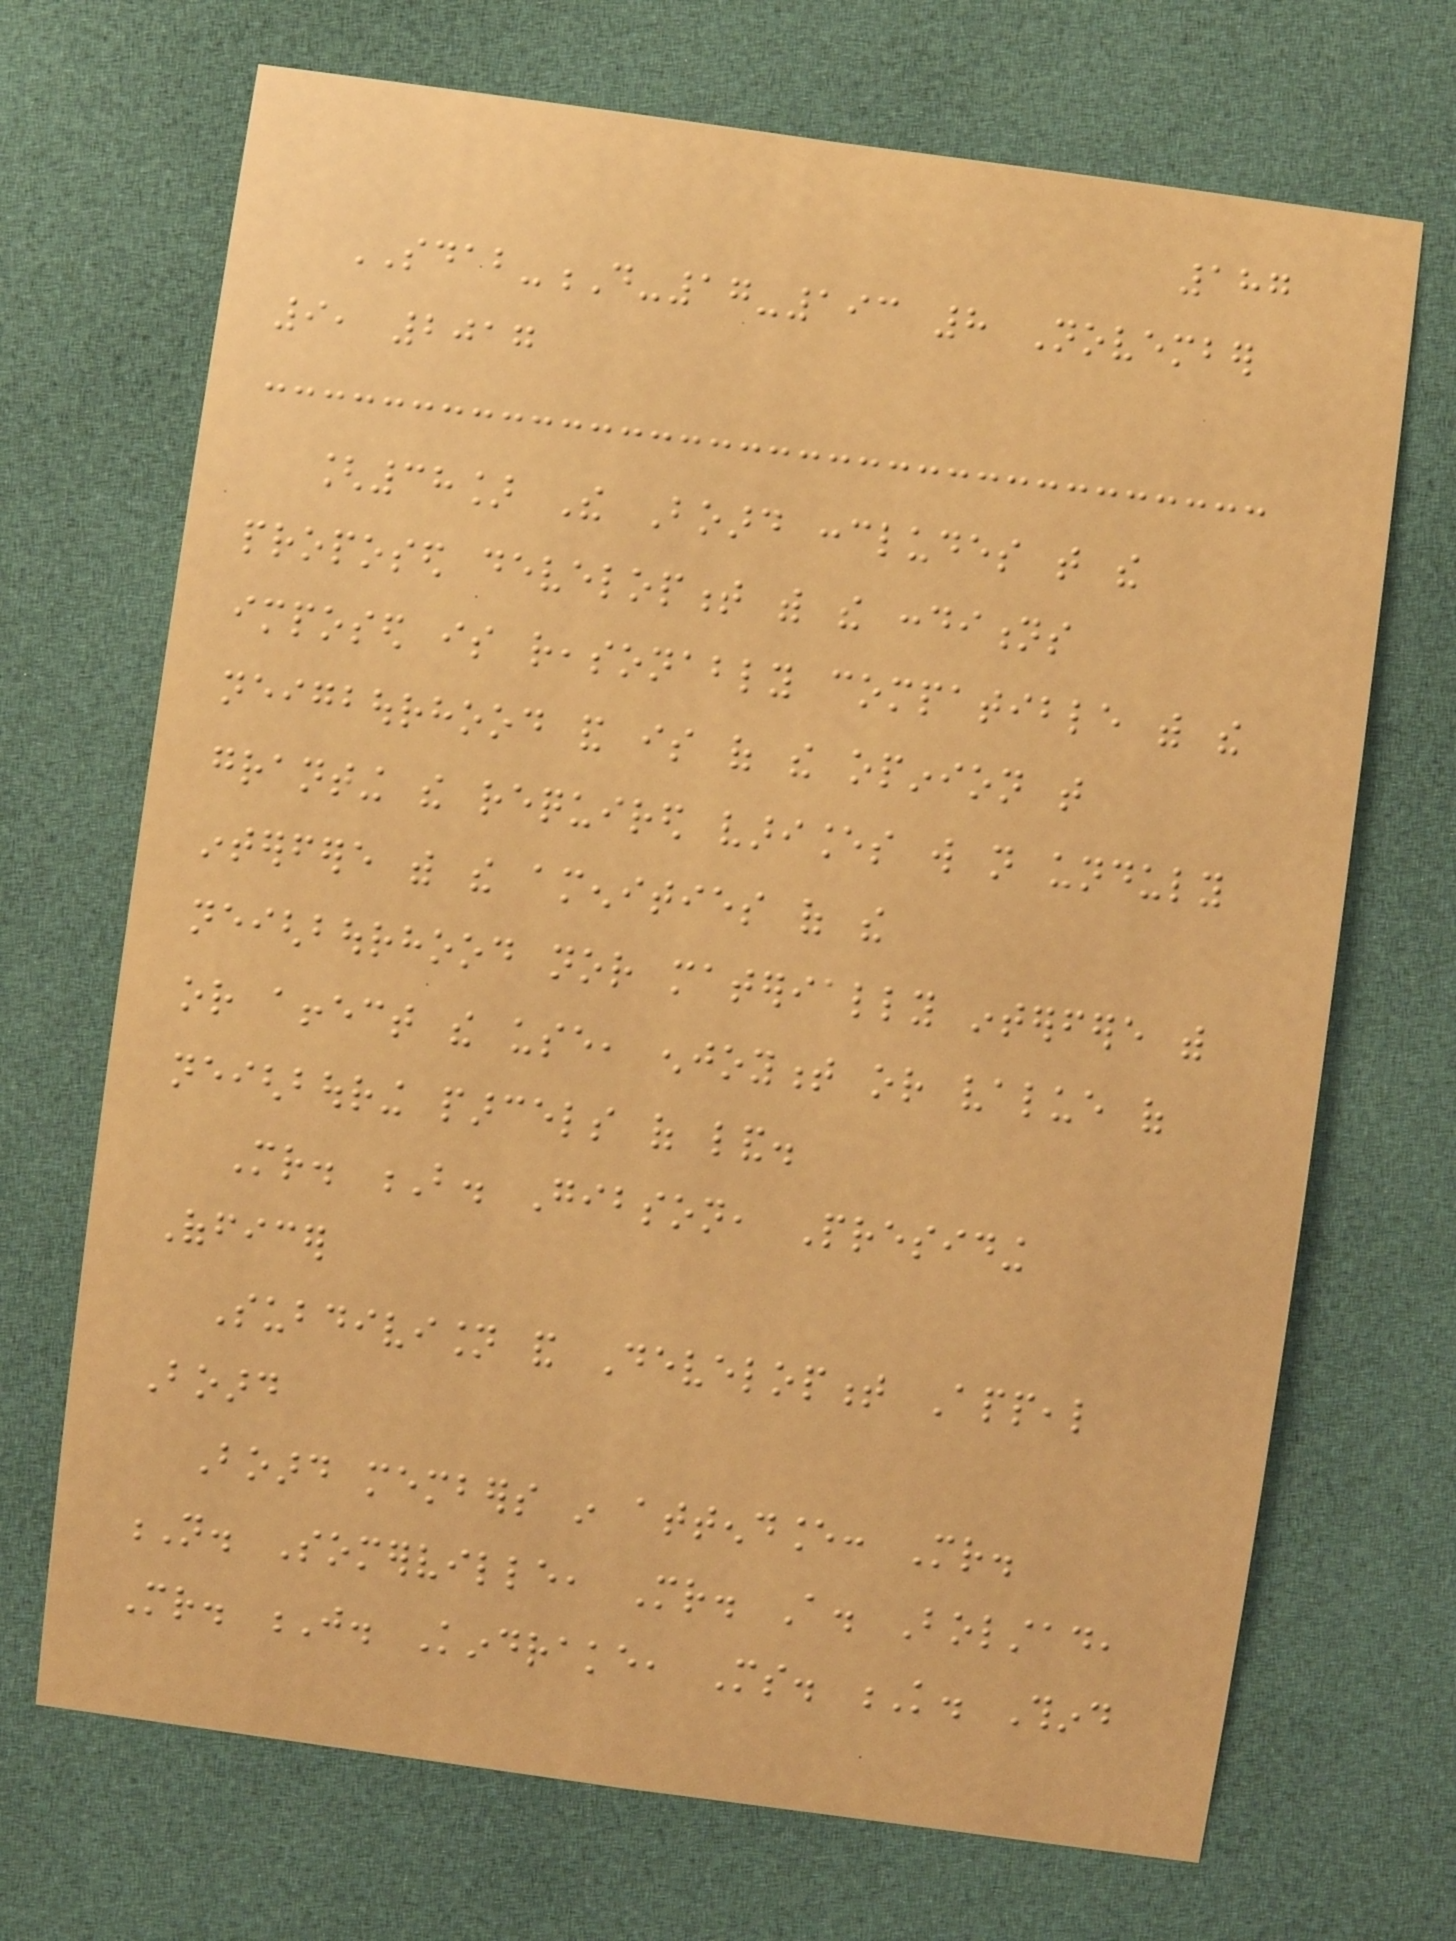187
SDAB-D-17-193 8 November
9, 2017
[38] The Board concludes that the
proposed development with the conditions
imposed is reasonably compatible with the
neigbourhood and is of the opinion that
granting the required variances will not unduly
interfere with the amenities of the
neighbourhood nor materially interfere with
or affect the use, enjoyment or value of
neighbouring parcels of land.
Mr. B. Gibson, Presiding
Officer
Subdivision and Development Appeal
Board
Board members in attendance: Mr.
N. Somerville, Mr. A. Bolstad,
Mr. J. Kindrake, Ms. K. Thind
